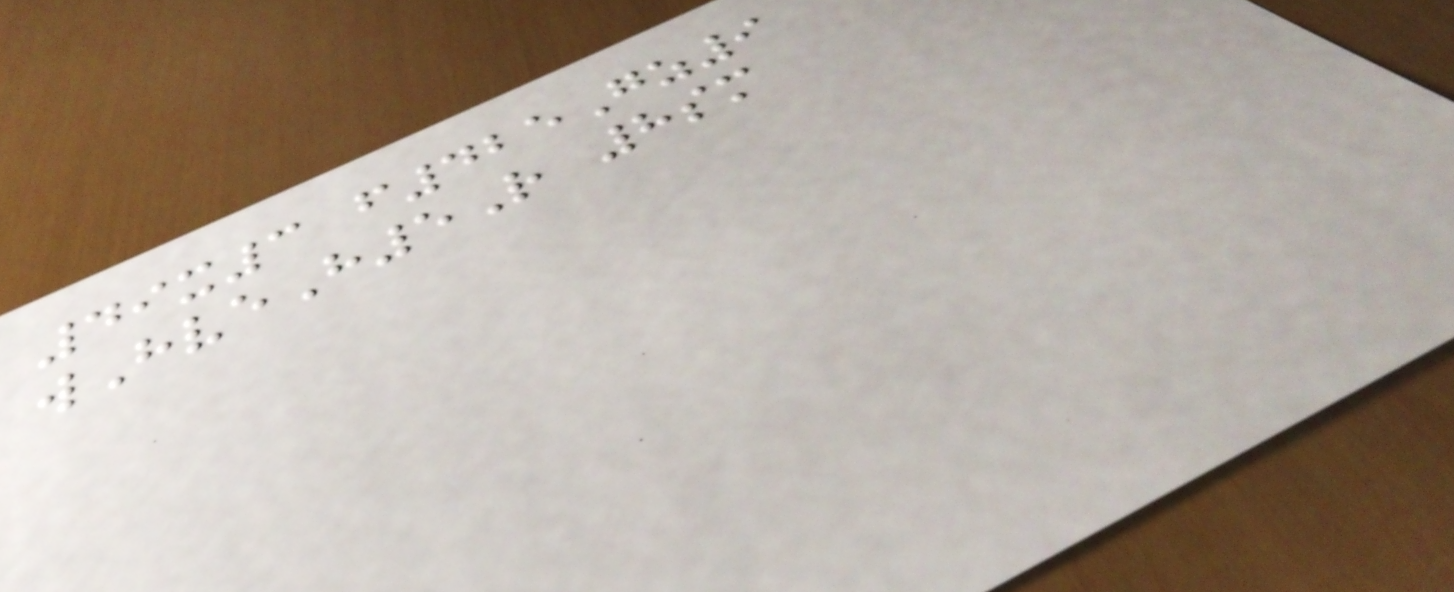49x3 f425Gz9
wHveH5R 8sm
